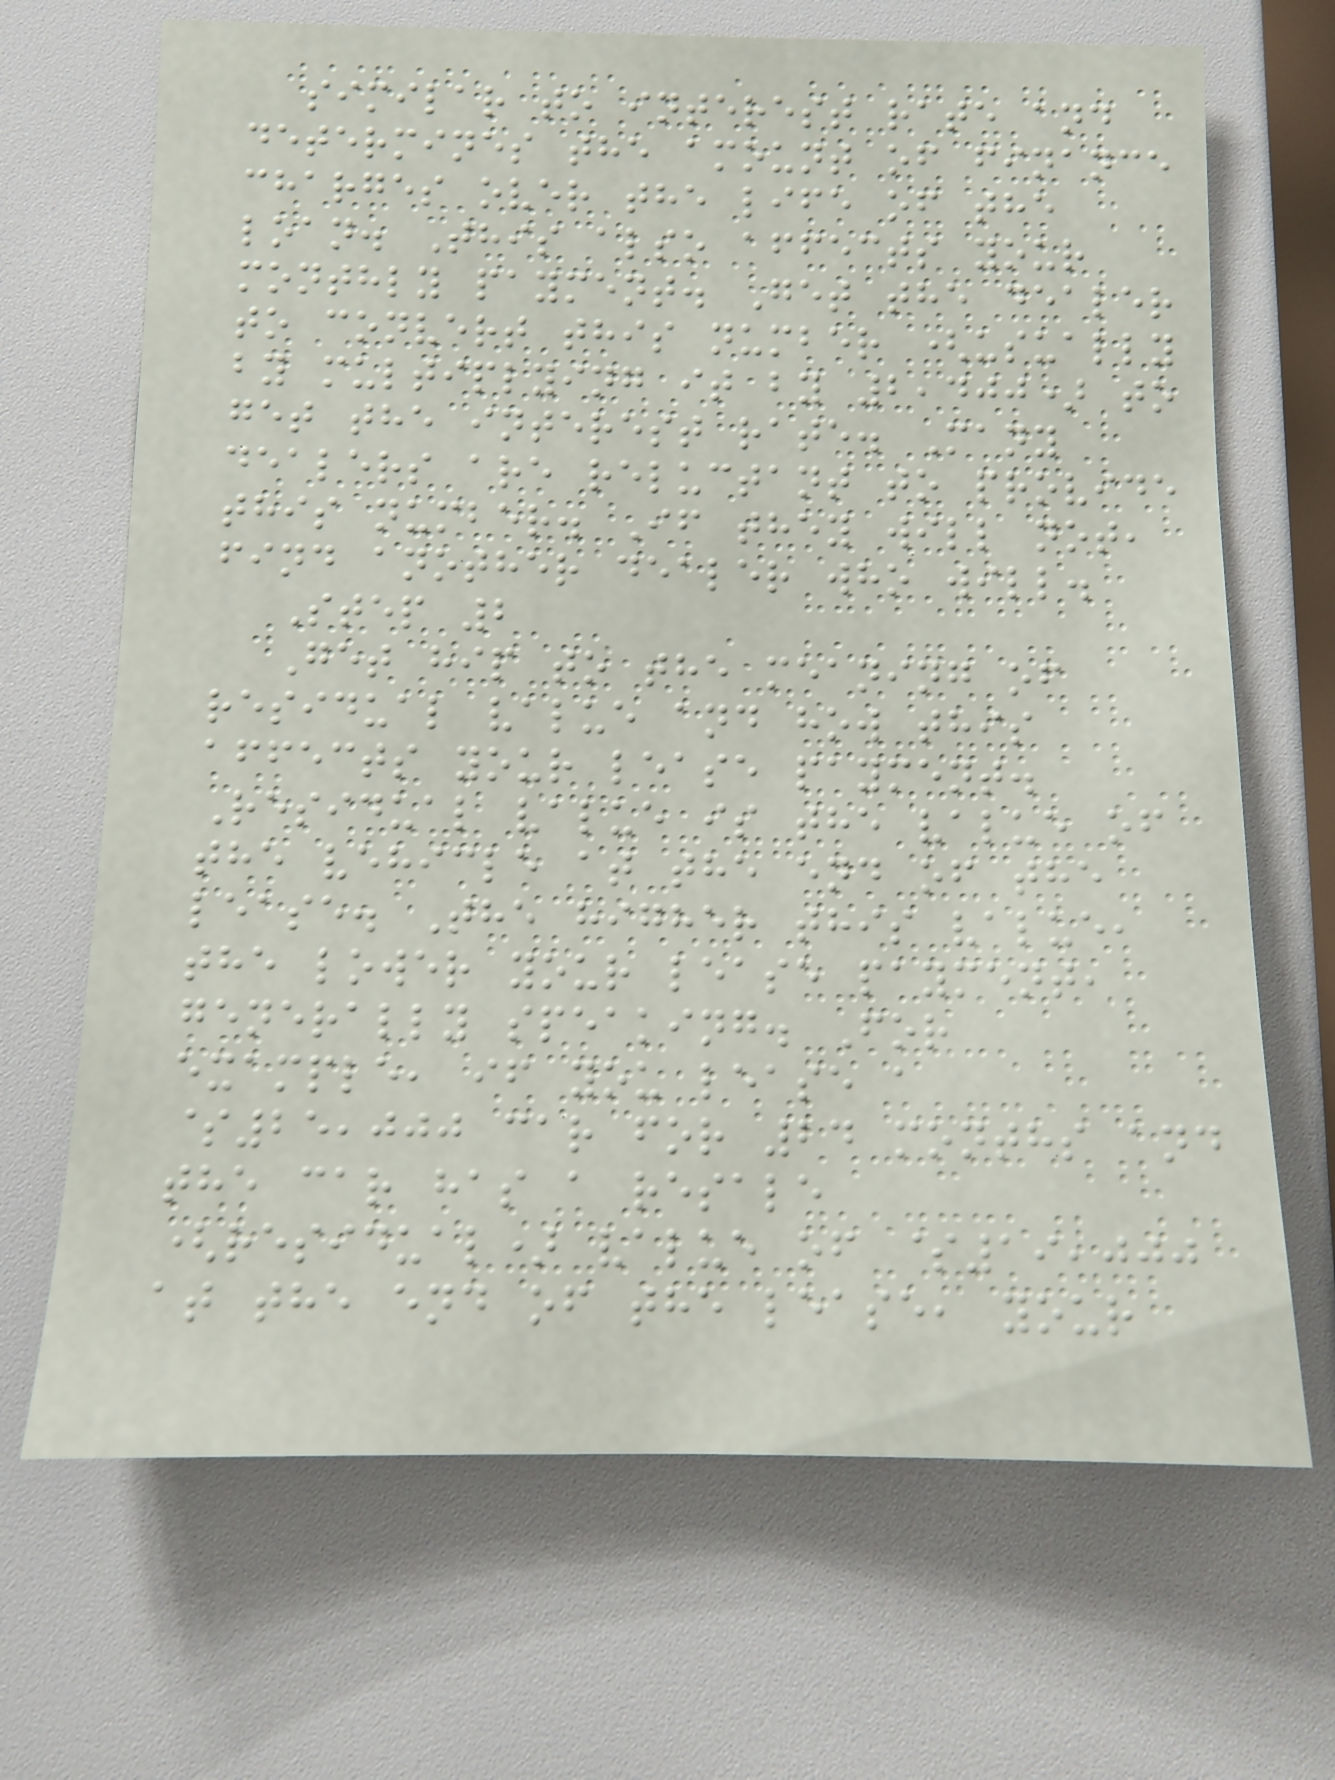similar to interest rate and
determines the amount of finance
charges over the life of the
loan. This also affects your
monthly payment. Get the dealer
to convert this number (usually
by multiplying it by 2,400) to
get the interest rate. Many
dealers are reluctant to provide
this number. If they will not,
find another dealer who will.
Step 2
Get hip to the meaning of
residual value and how this
affects your lease payment.
Residual value is the value of
the vehicle at the end of the
lease. The higher this value,
the lower your lease payment,
generally speaking. For
example, if you lease a
$25,000 car for 24 months and
the car has a resale
(residual) value of $19,000
at the end of the lease, your
